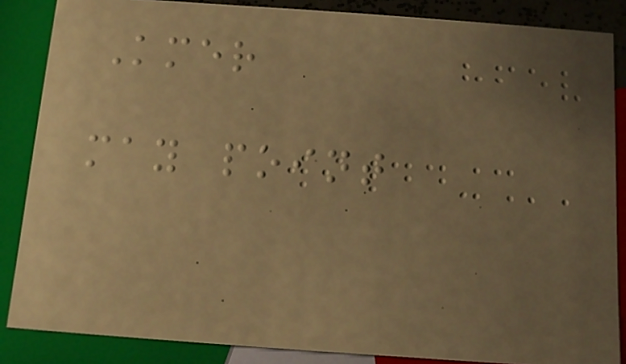Kmer
may point
